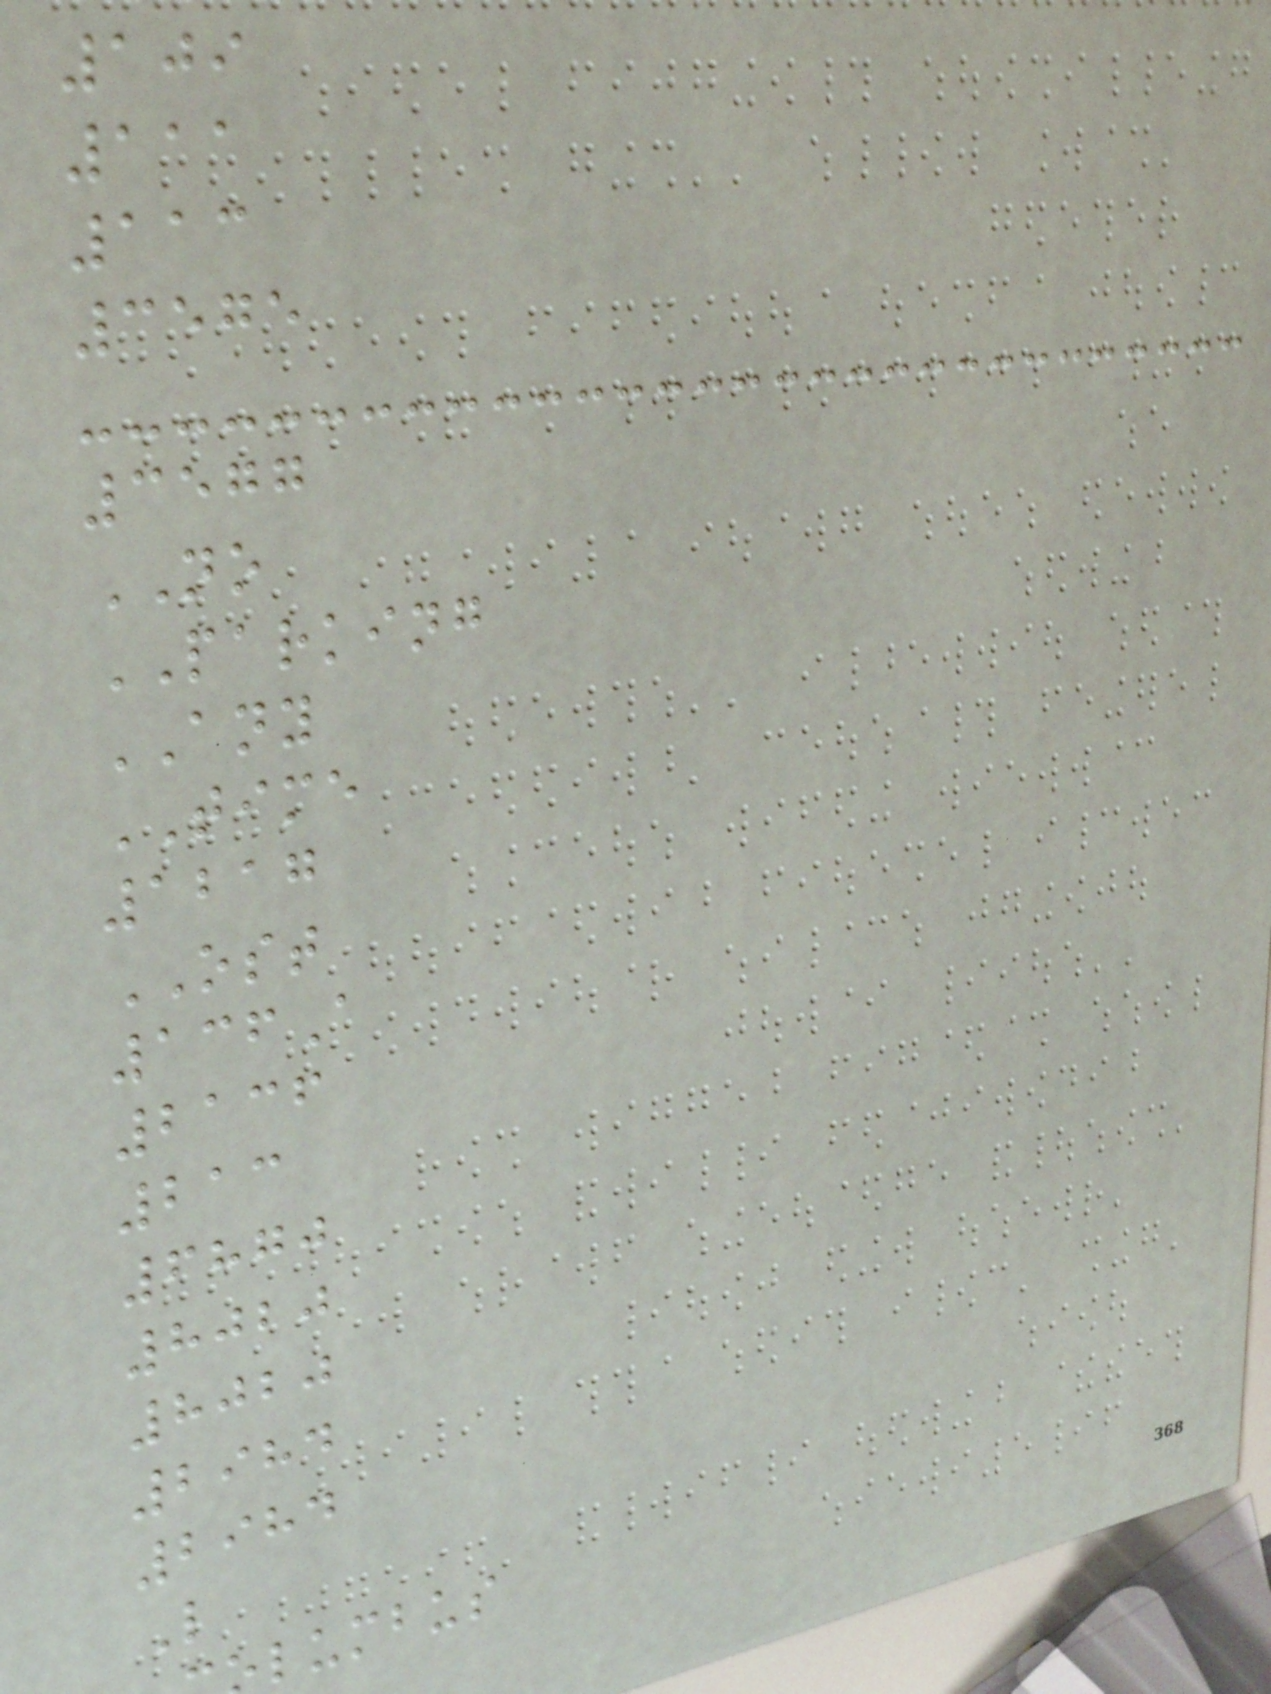109
111
113
3575
3577
NO
PARKING
ANY
TIME
1217
OST
136A
2136
213
6870
8020
8020
2984
2984
L
lumbus
